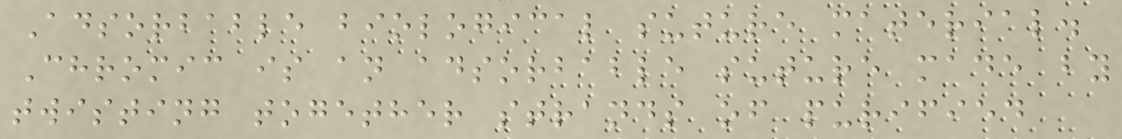Adsorbable biological suture material.
Chromic is an adsorbable suture made by
twisting together strands of purified
